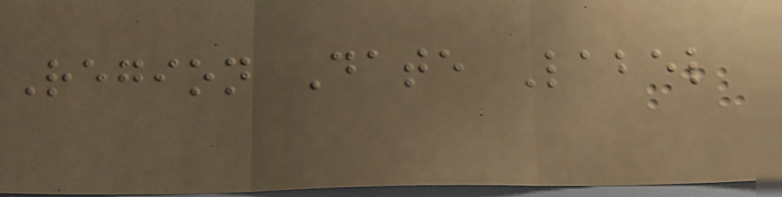Region Date Label
